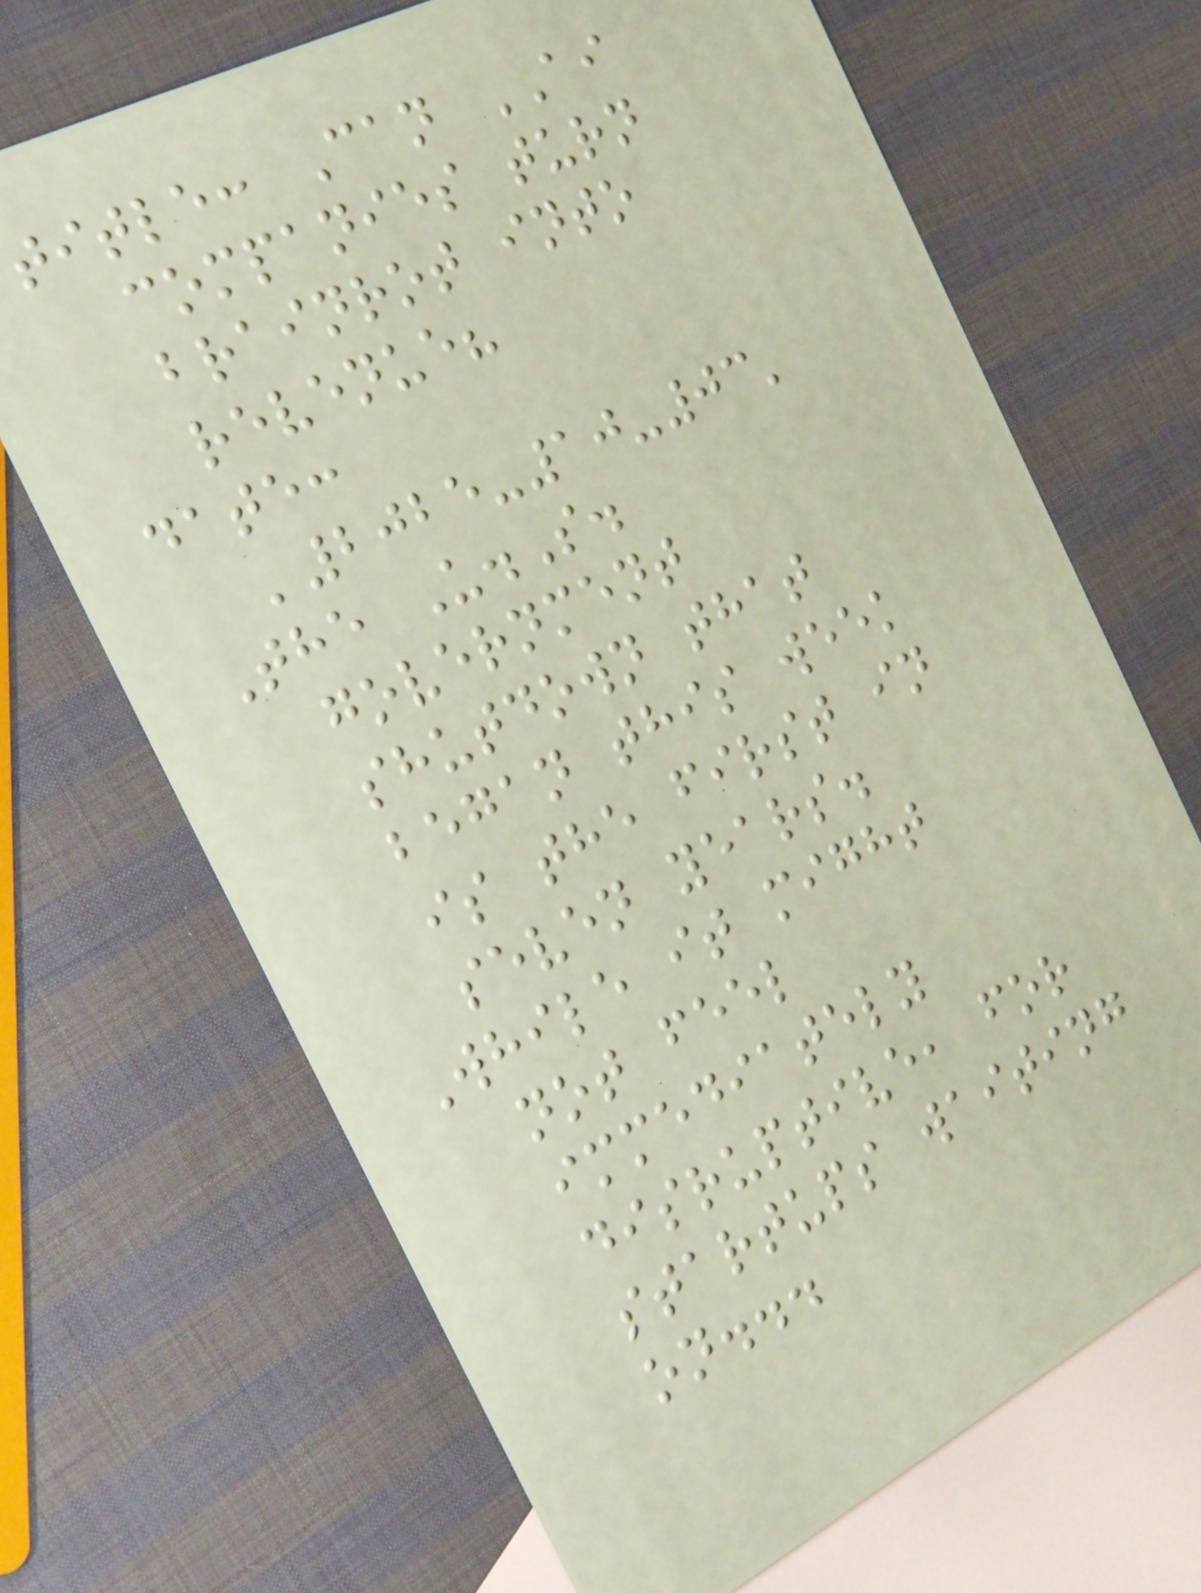title: Can AI
companies turn
brainrot into
revenue?
date:
'2025-10-03'
The U.S.
government
shutdown that
began this week
is the first in
seven years.
While it might
not feel
immediately
disruptive, for
startups waiting
on...
